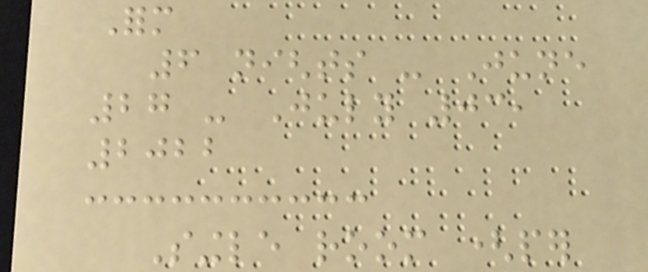Form
6 nights - June
27 - July 03,
2022
Single room (per
